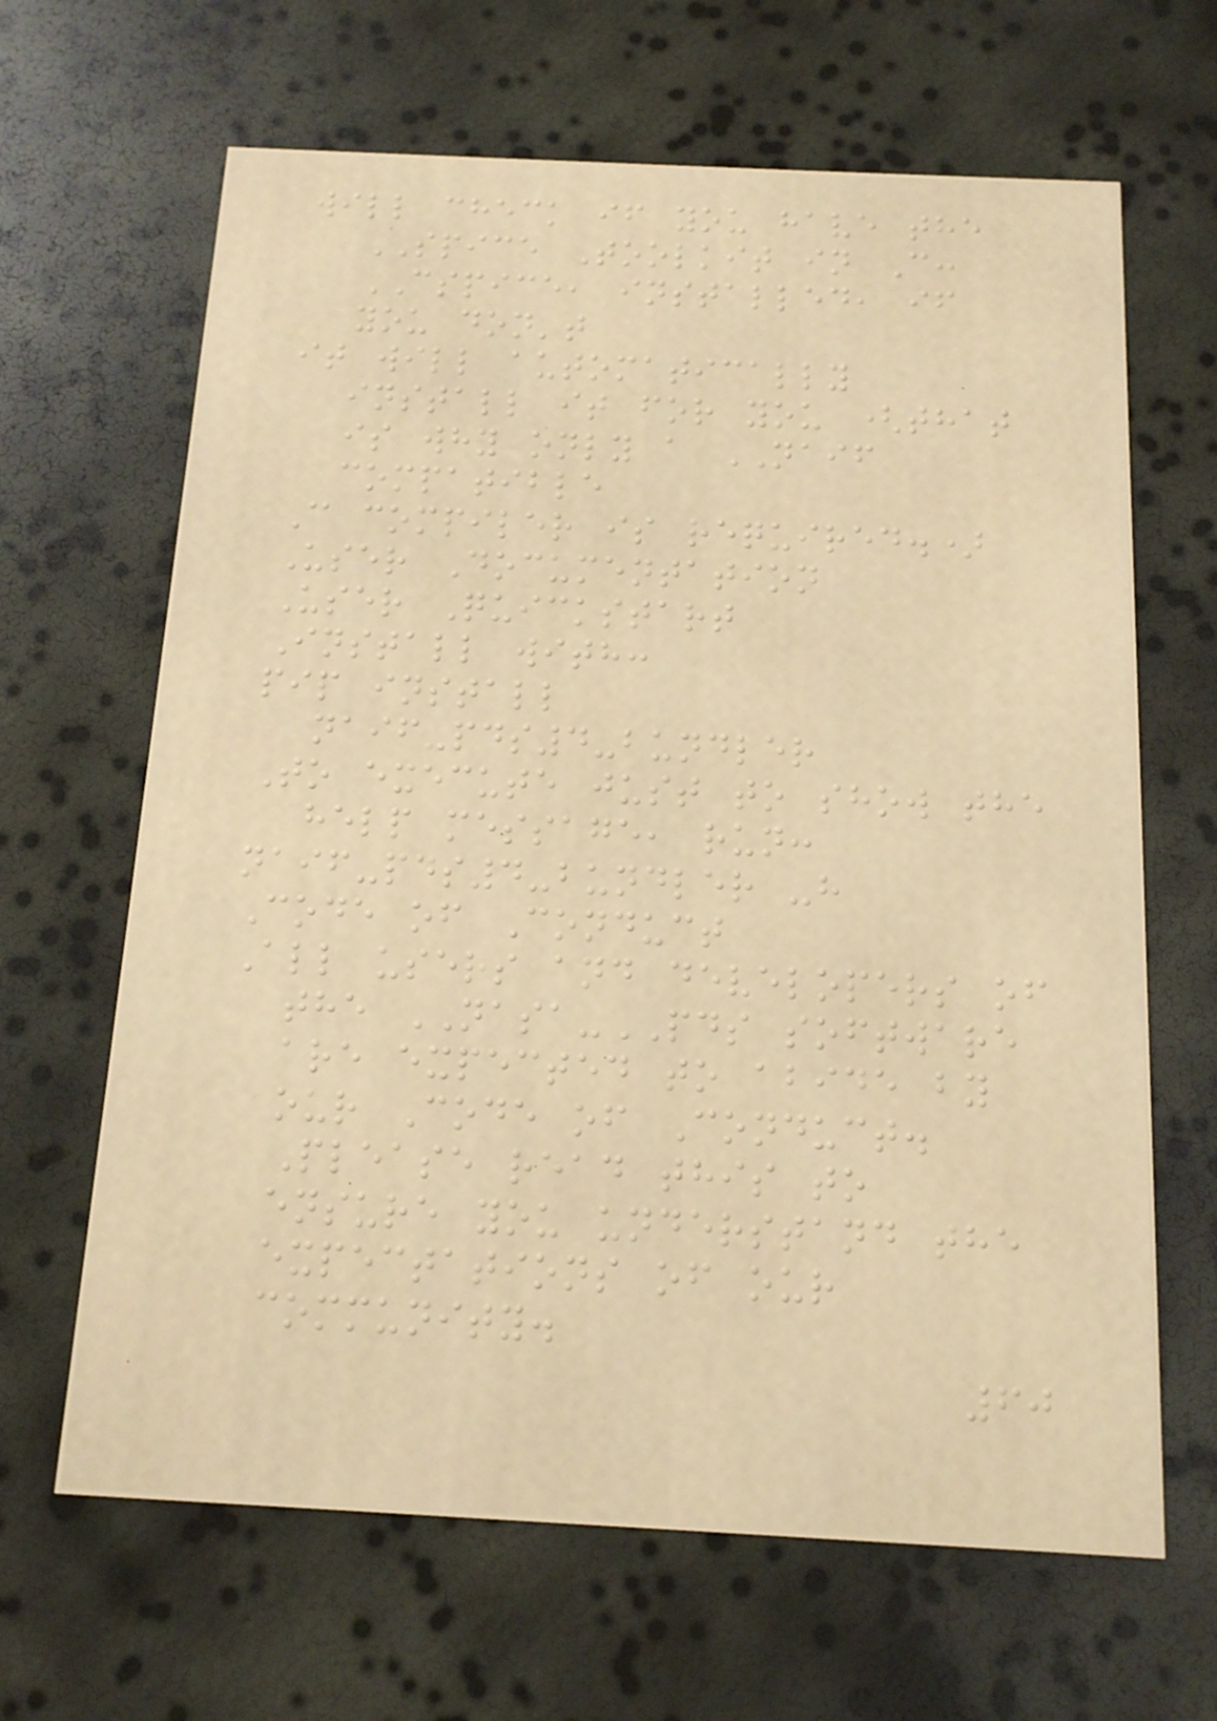will check if you have the
SPICE Toolkit in C:
CSPICE, installed, if
you don't
it will automatically
install it for you (that
is why only a NAIF
compatible
C compiler is required.)
User Documentation
User Quickstart
Install with:
pip install
naif-pds4-bundler
To execute just to show the
help message, run:
naif-pds4-bundler -h
Code of Conduct
All users and developers of
the NASA-PDS software
are expected to abide by
our Code of Conduct.
Please read this to
ensure you understand the
expectations of our
community.
60
